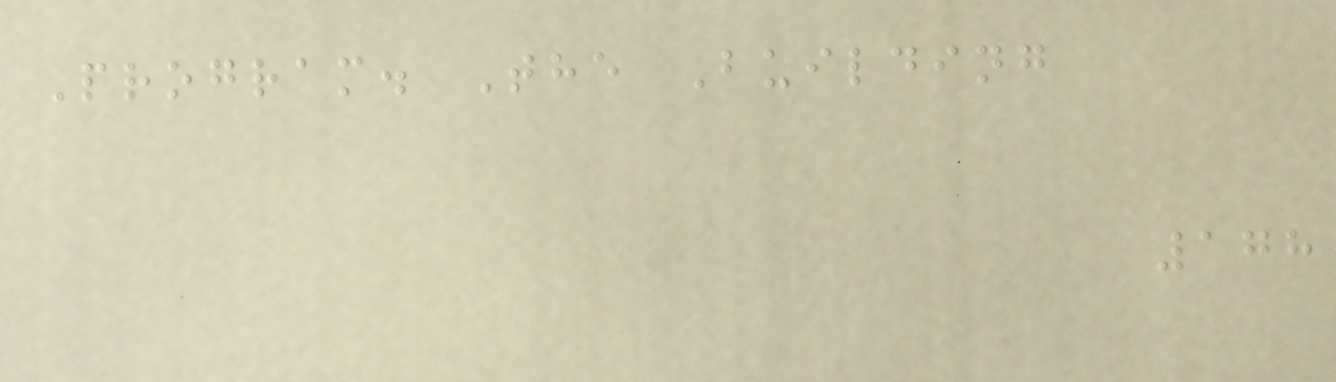Program. The Building
178
